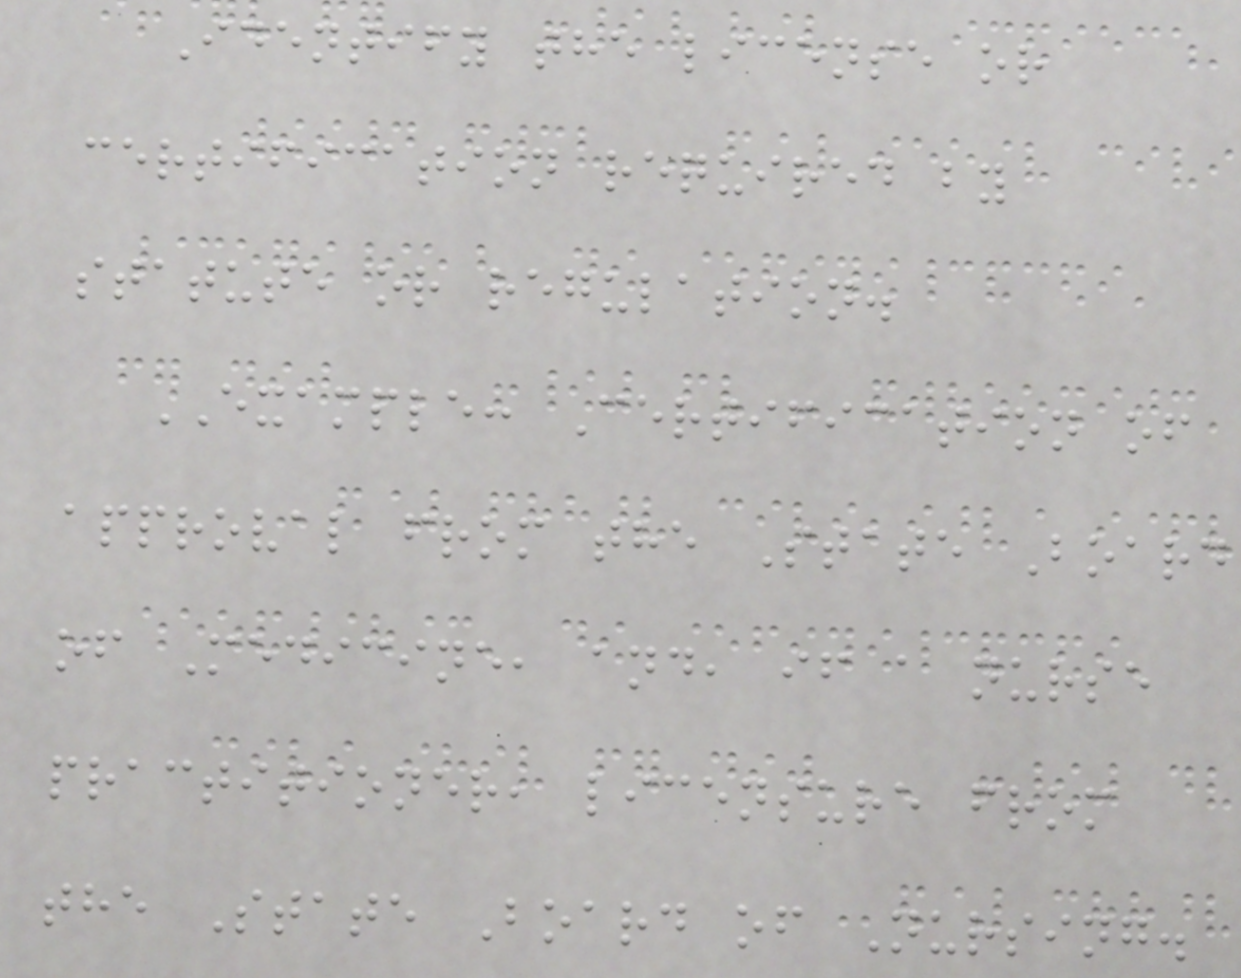Identify the license or
certification required by
statute or regulation.
EXAMPLE: Certification of
approval from the State Board
of Medicine, and, if a nurse
practitioner, licensure from
the State Board of Nursing.
